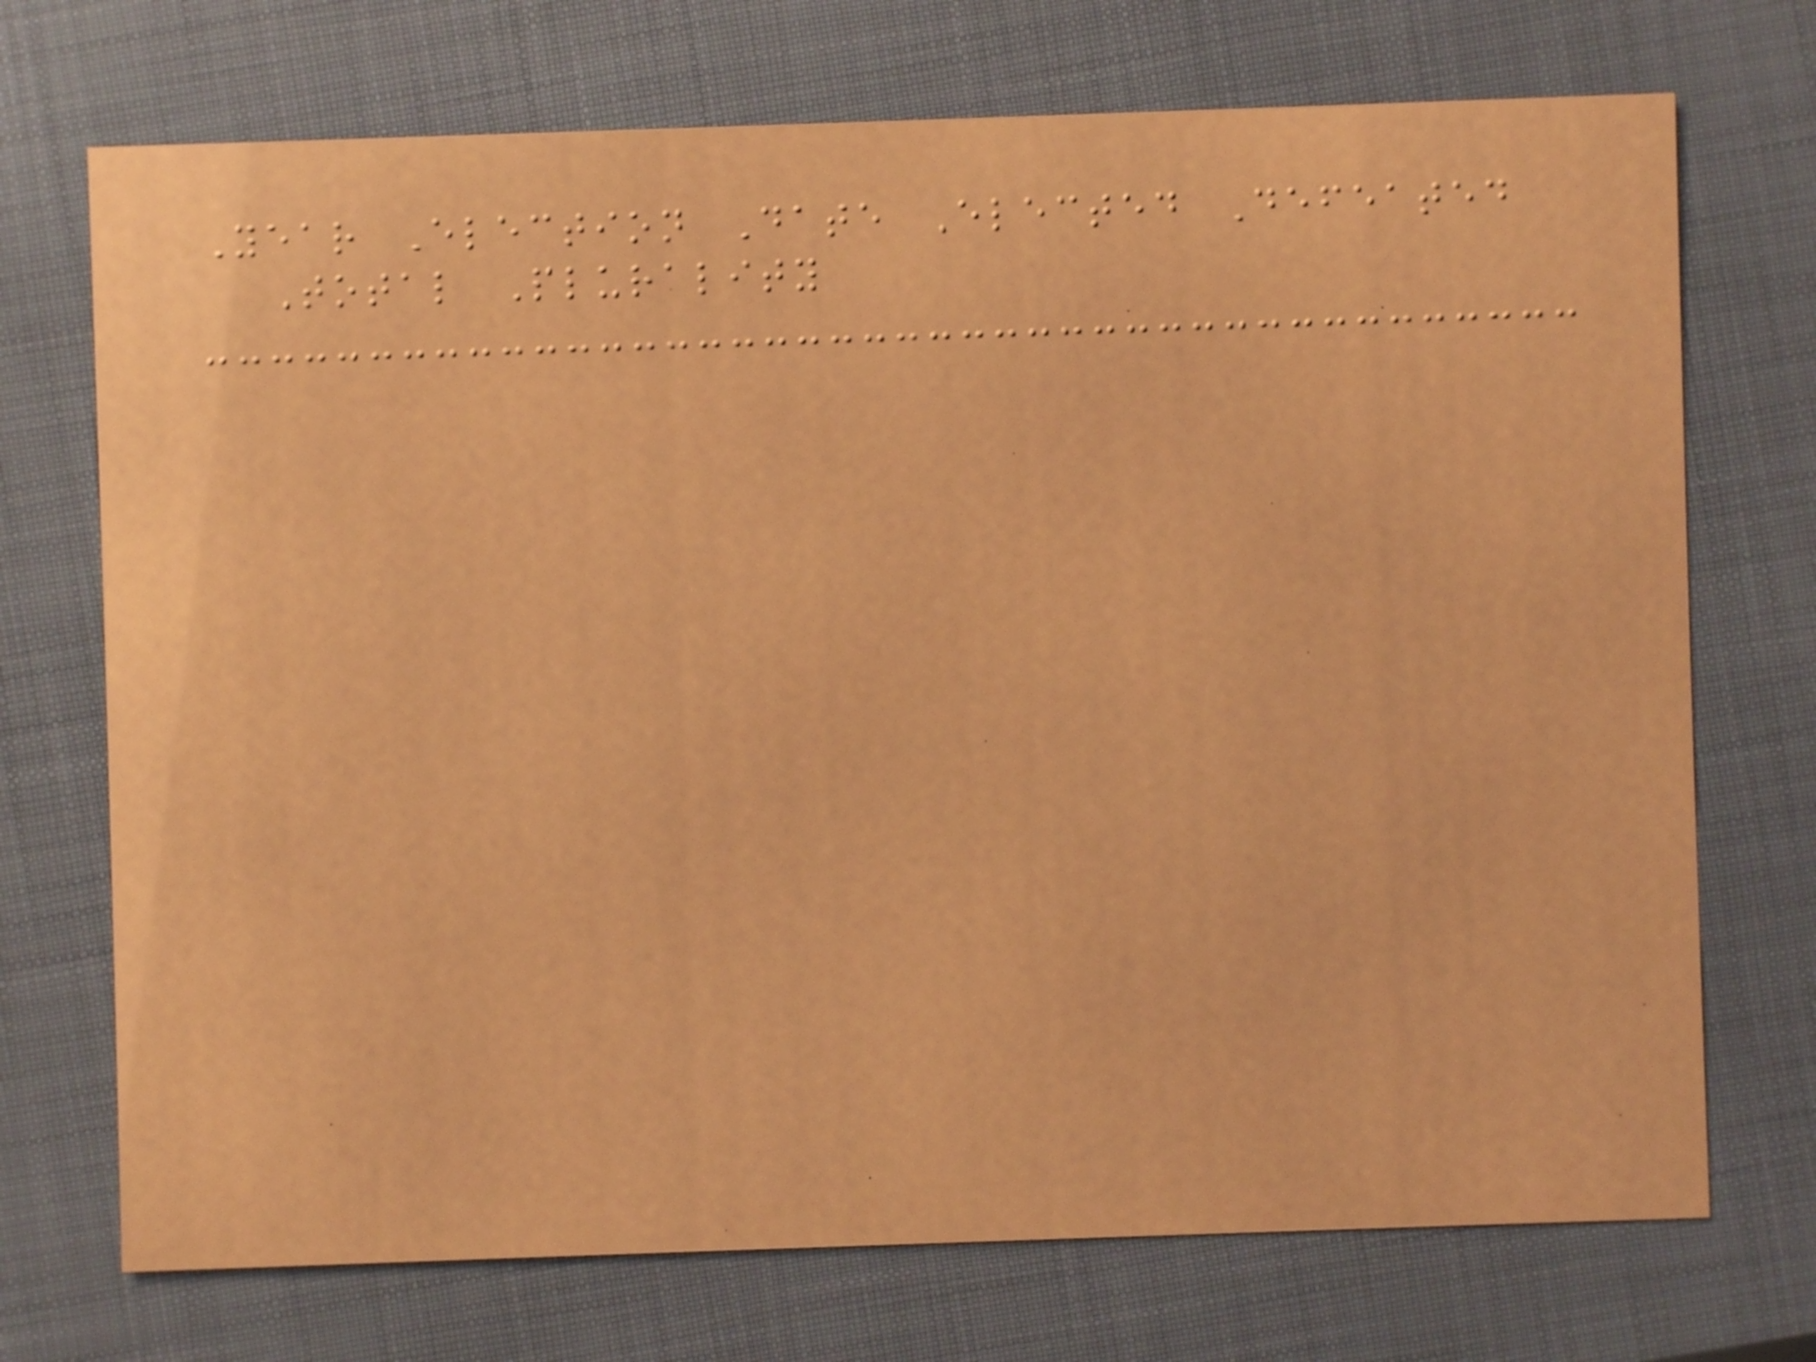Year Election Date Elected Defeated
Total Plurality
